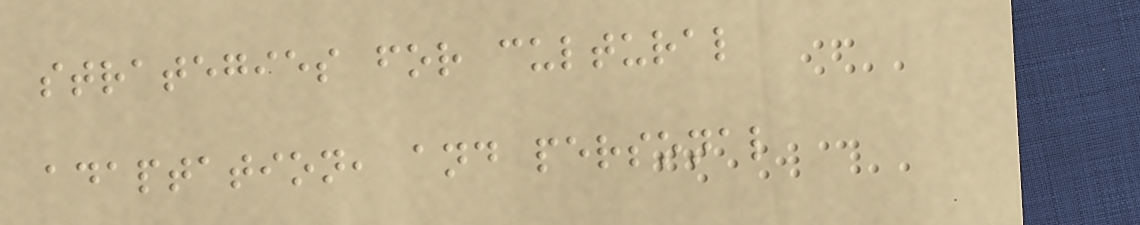strategies for cultural
adaptation, and personal
